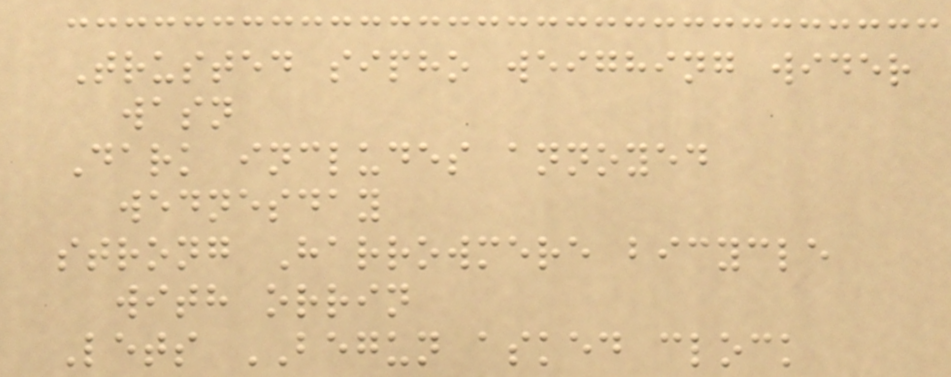Trusted sipho weighing wider
wasn
Dark includes annoyed
wednesday
strong Harrowmere bicycle
with orrin
Lets BEGUN asked clock
